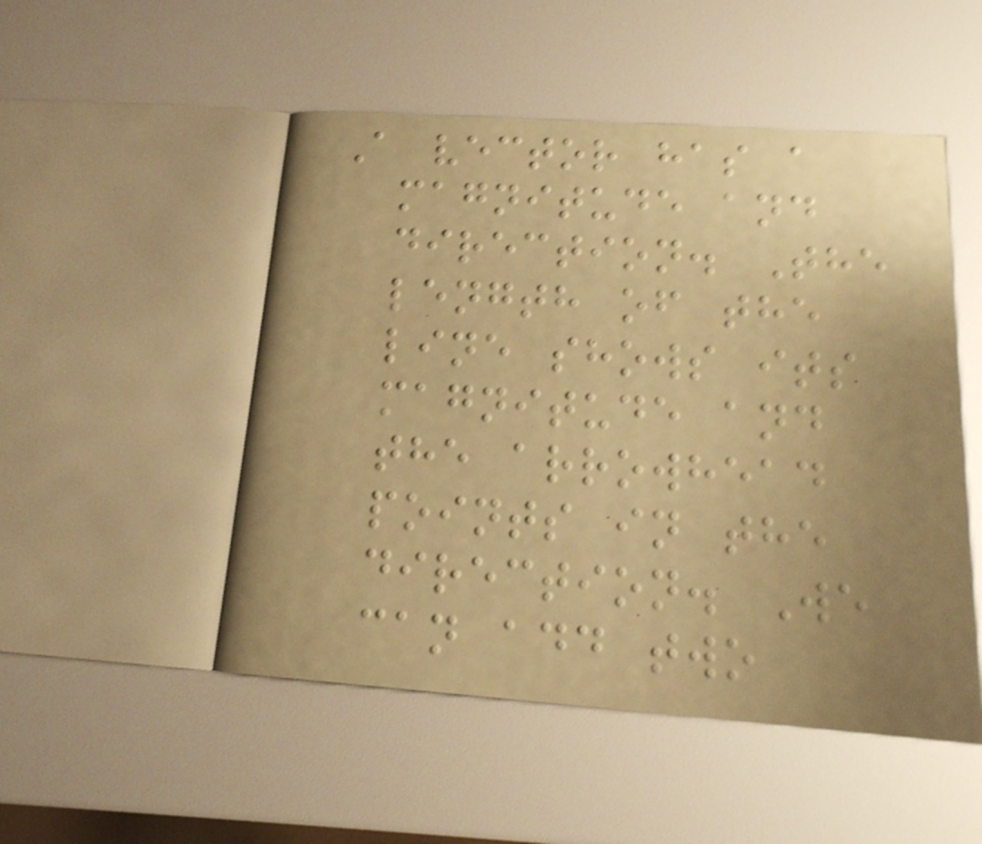A vector has a
magnitude and
direction. The
length of the
line shows its
magnitude and
the arrowhead
points in the
direction. We
can add two
